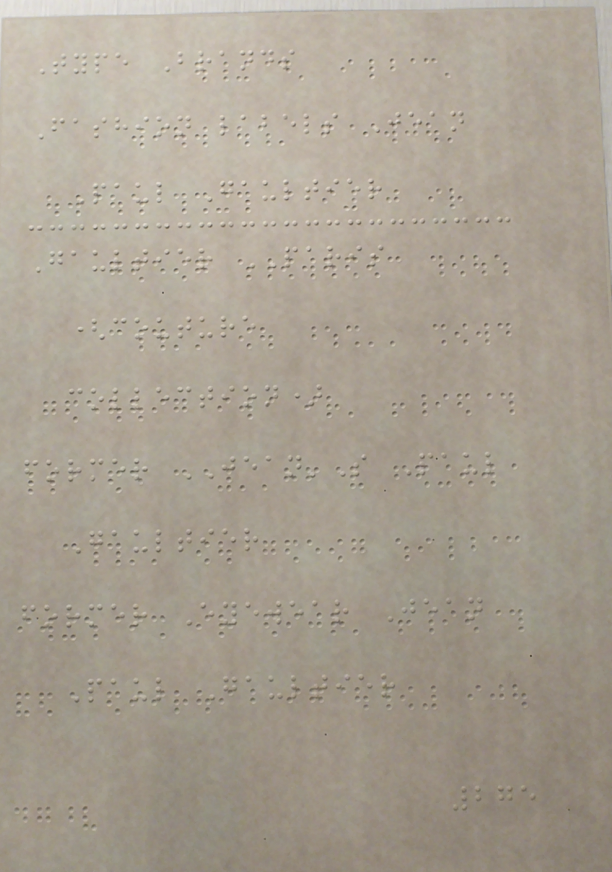Type Brands
Fashion labels Jean
Paul Gaultier
Gaultier PARIS
(couture
collection)
former JEAN'S Paul
Gaultier
former Eyewear Jean
Paul Gaultier
275
